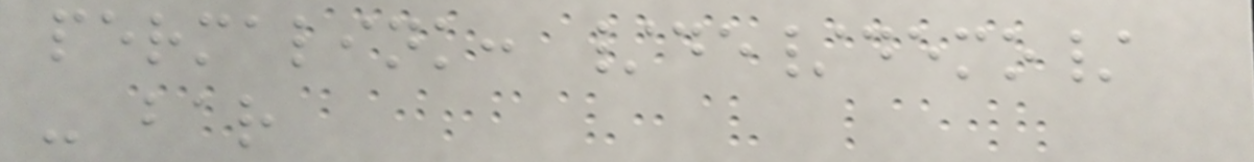permalink: /de/demo/
- bar
